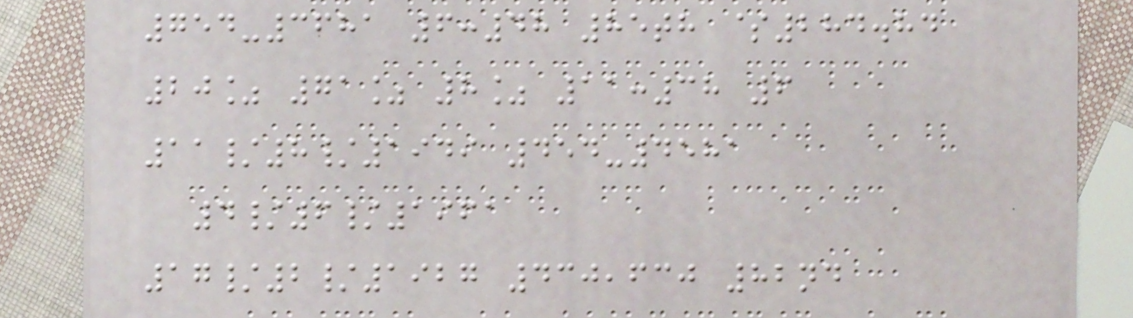754-3681 6:48 85th $284.84
20% 71% 8% 11:38 6
11/8/1949 454-4581
4/6/1961
17/2/1927 430,630 82nd
